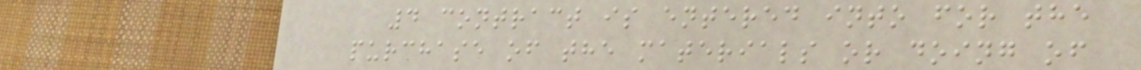4 contract is entered into for the
purchase of the materials or doing of
